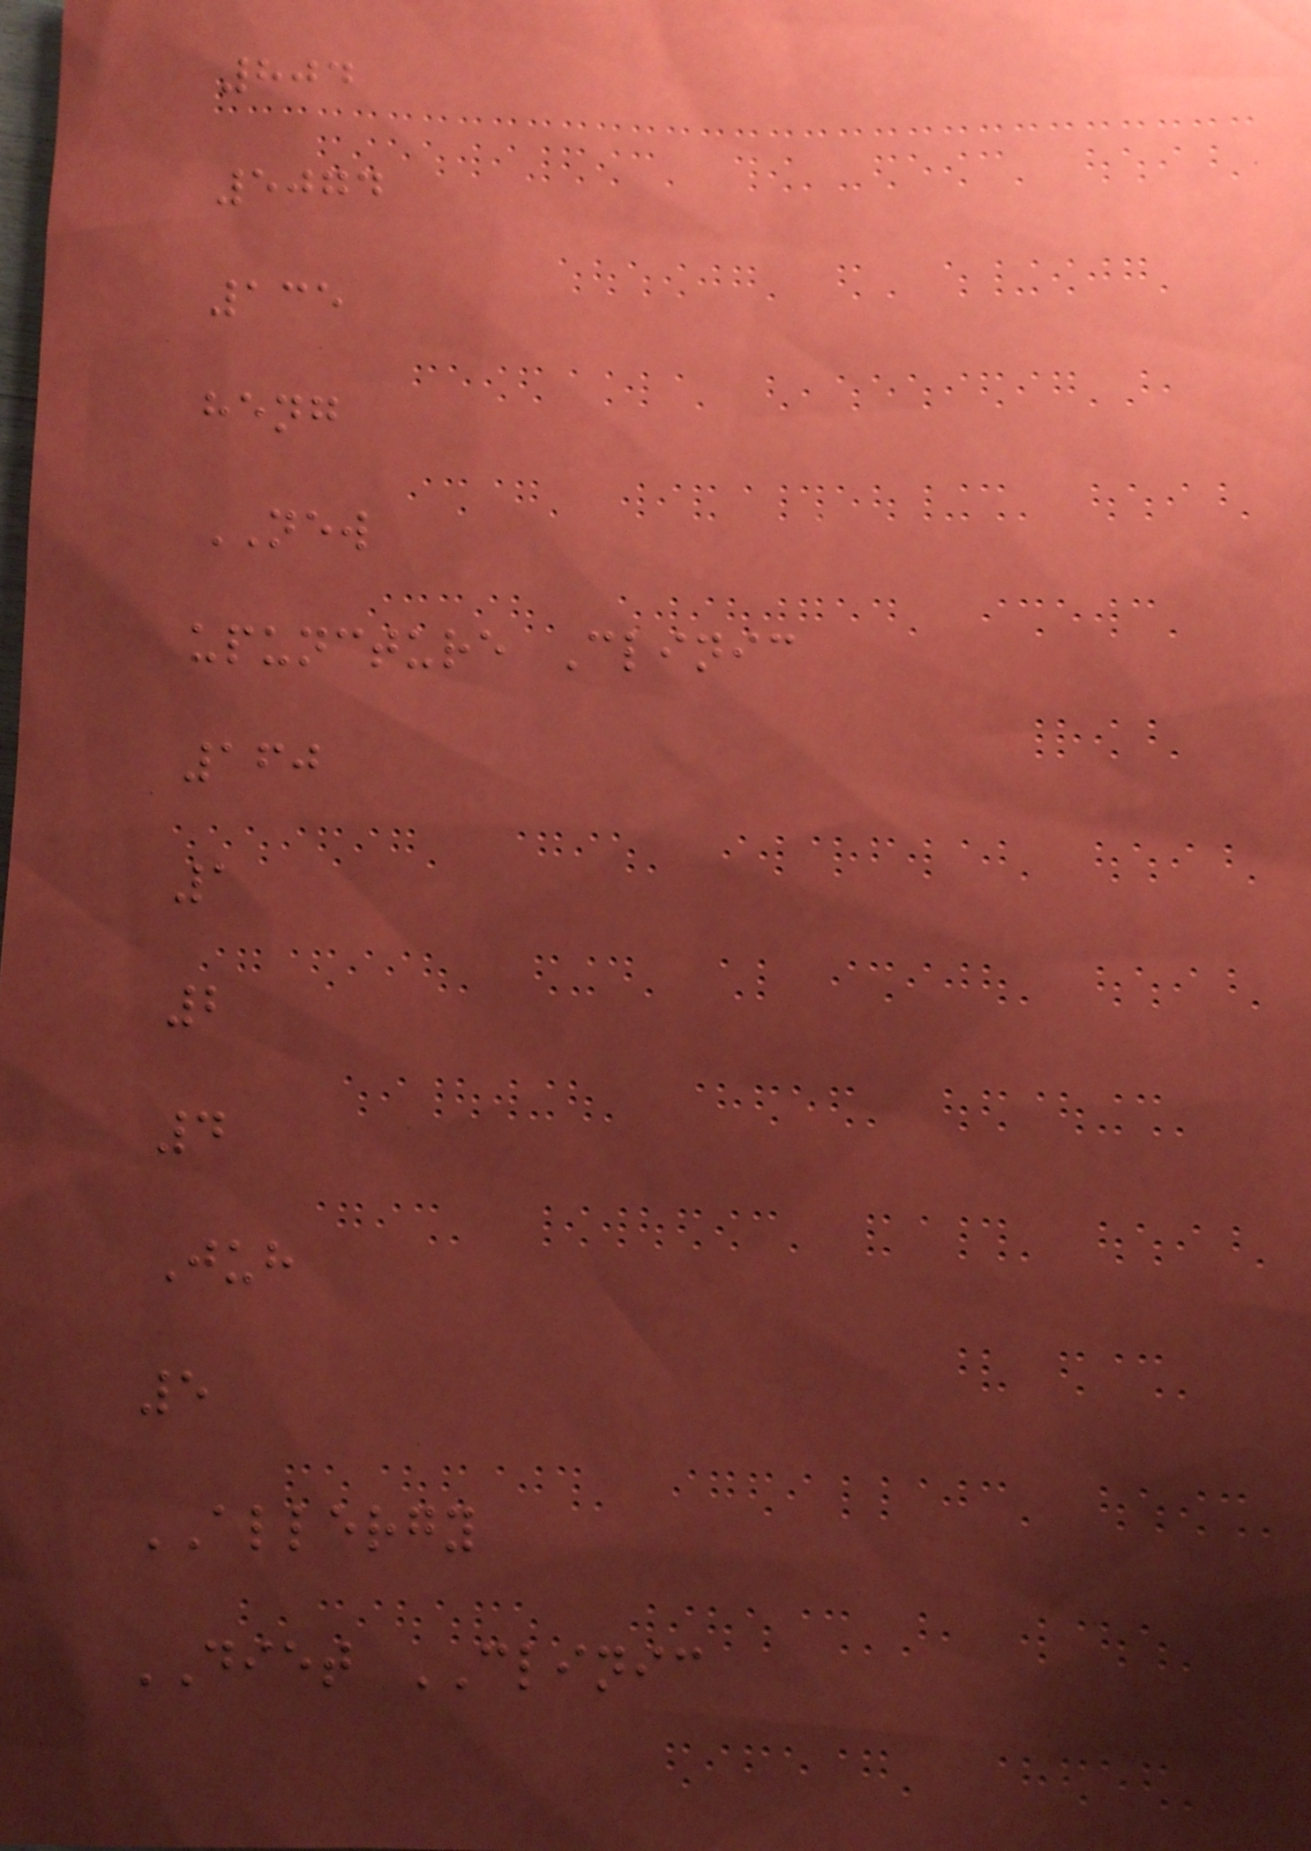804
5074
135
heng
NEW
upuncture Clinic
160
1
2
4
Juh
5
ALLERGY
DIET CLINIC
